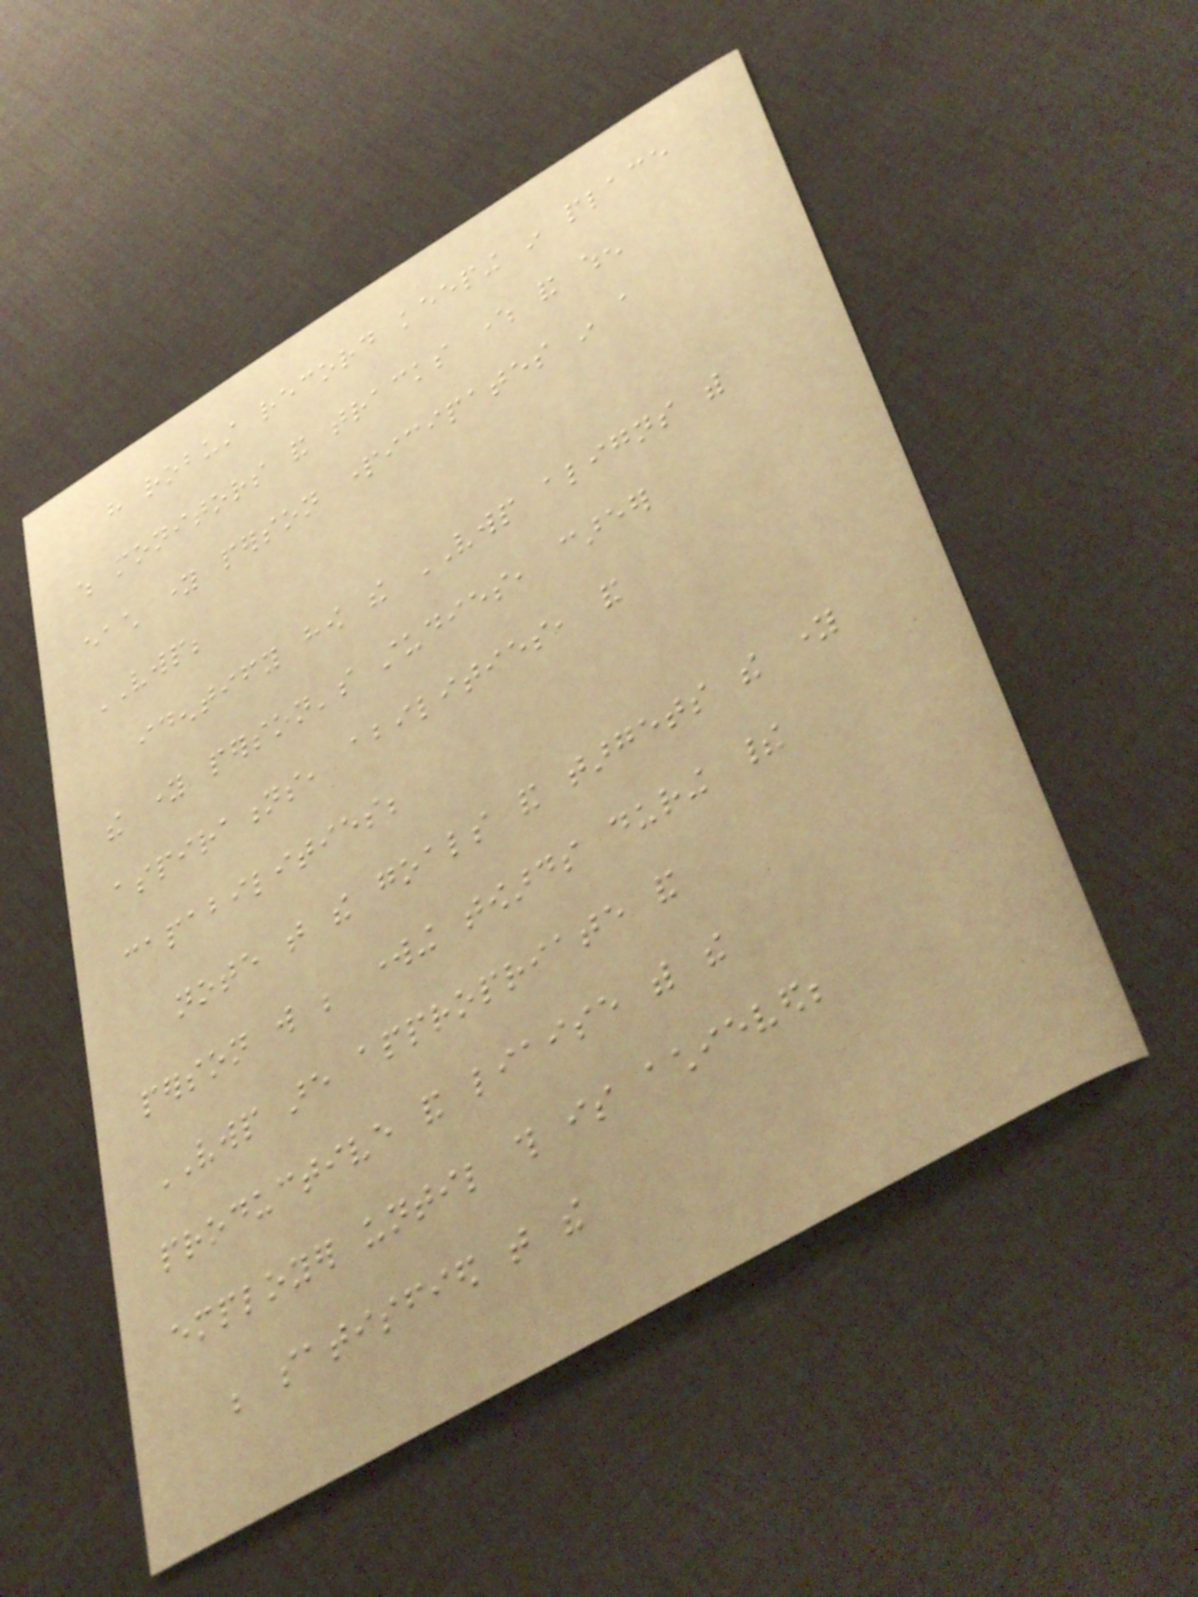have robust record keeping in place
which monitors and tracks where and when
each young person participates in a
VWP;
identify how the VWP aligns with
the young person's studies, career
aspirations, abilities, and
capabilities;
note that the goals and targets the young
person will be working towards during their
VWP are appropriate and
productive and liaise with the
employer until this is achieved;
be satisfied that the
